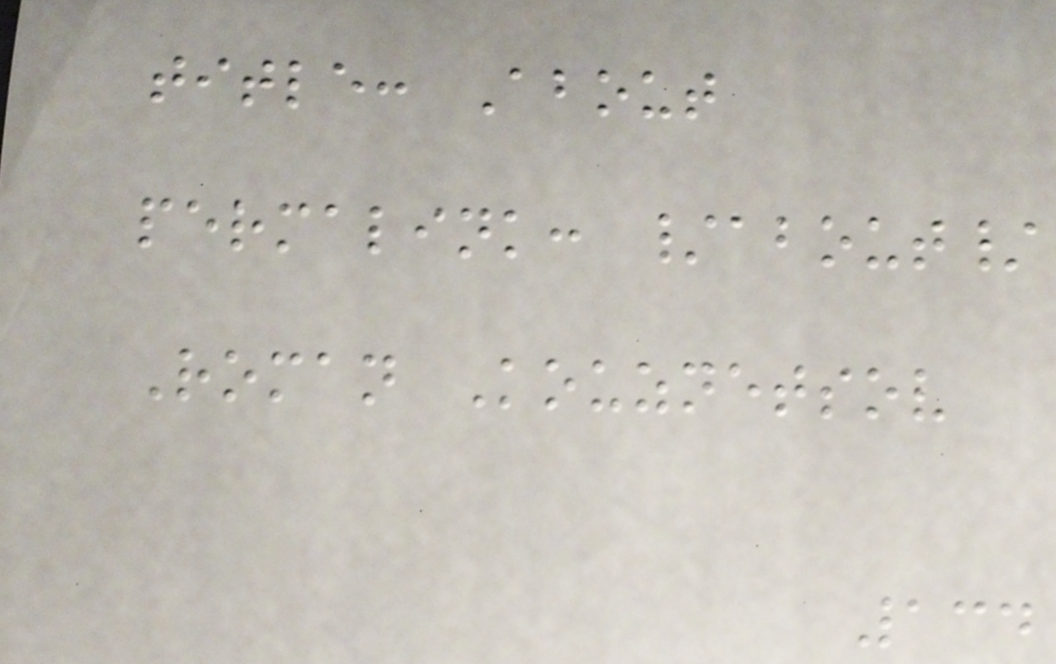title: About
permalink: /about/
Roman Kouznetsov
134
